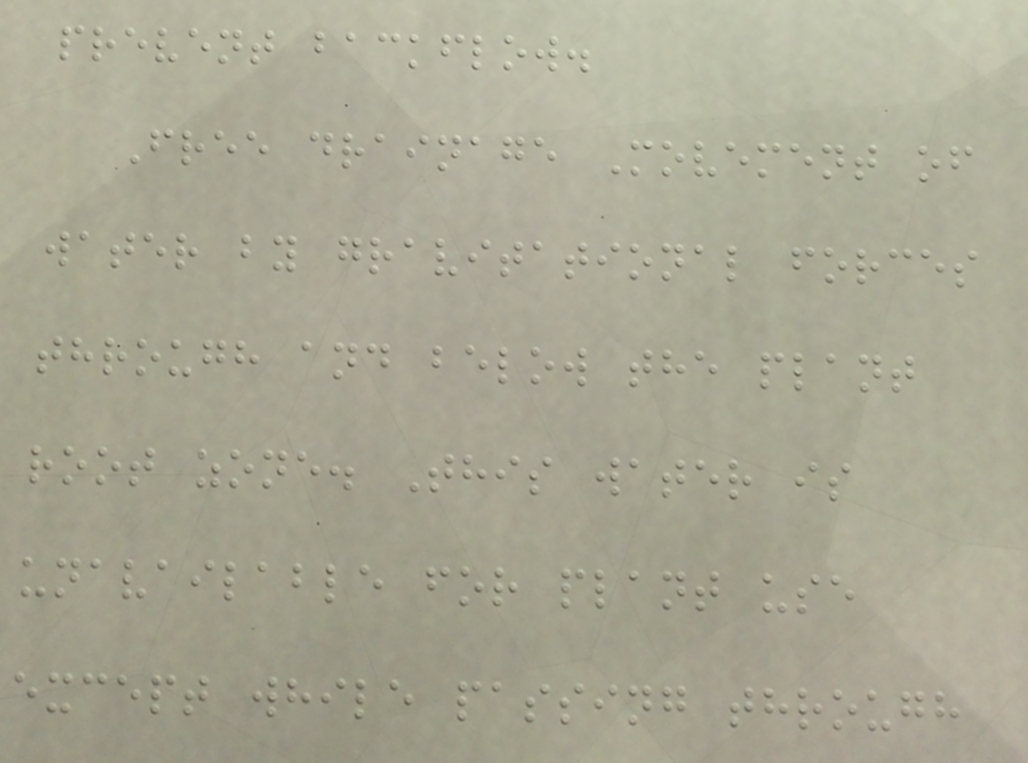prevent backflow.
Free drainage Movement of
water by gravitational forces
through and below the plant
root zone. This water is
unavailable for plant use
except while passing through
